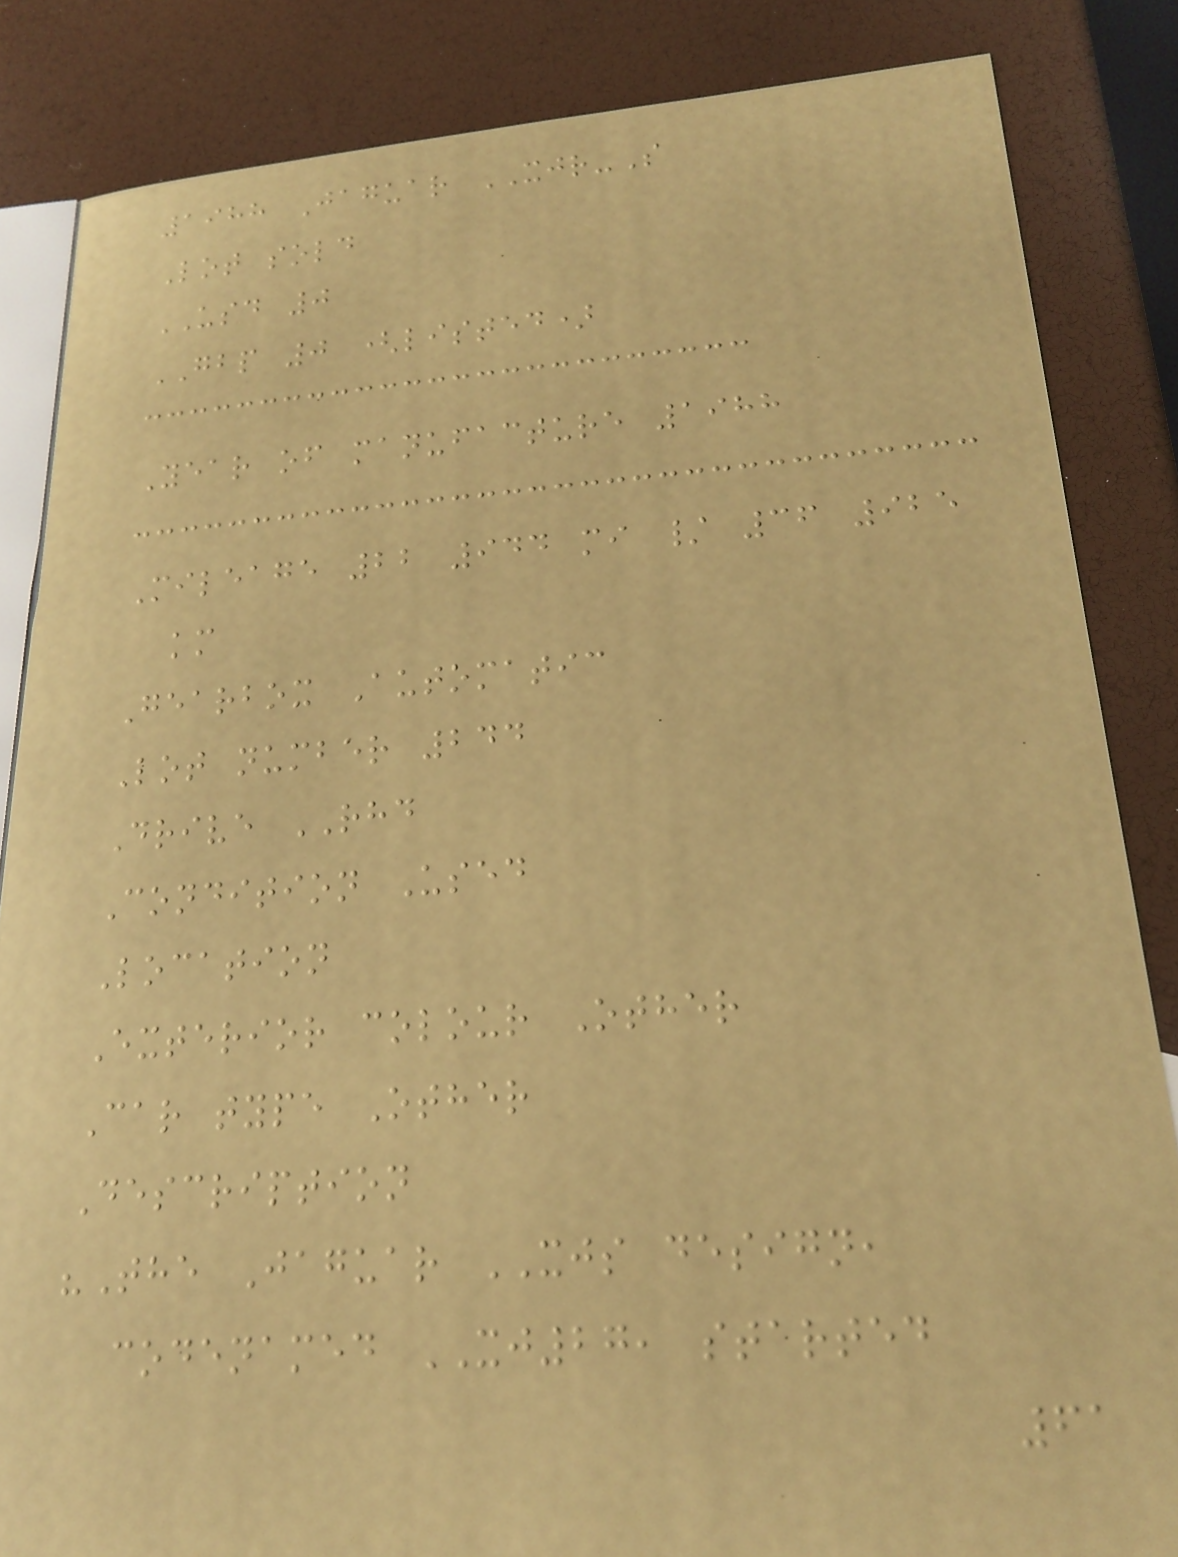1988 Jaguar XJR-S
Lot sold
USD 0
GBP 0 (listed)
Year of manufacture 1988
Mileage 22 944 mi / 36 925
km
Gearbox Automatic
Lot number 244
Drive RHD
Condition Used
Location
Exterior colour Other
Car type Other
Description
"The Jaguar XJS design,
codenamed XJ27, started
61
